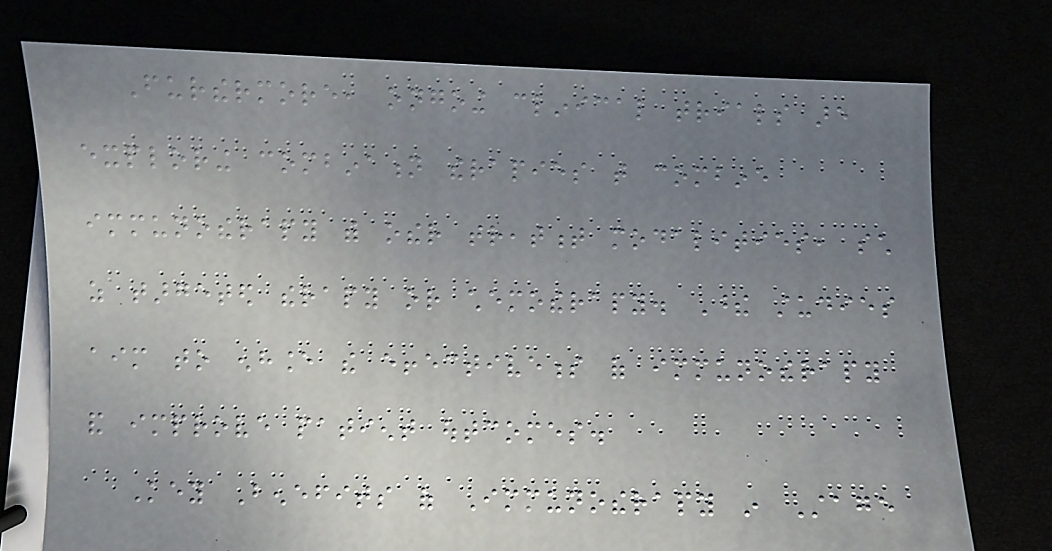Furthermore, ongoing clinical trials are
exploring combination therapies that combine
immunotherapy with other treatment modalities, such
as targeted therapy or chemotherapy. These studies
aim to enhance the effectiveness of immunotherapy
and improve patient outcomes.
Key Benefits of Immunotherapy in Stage
